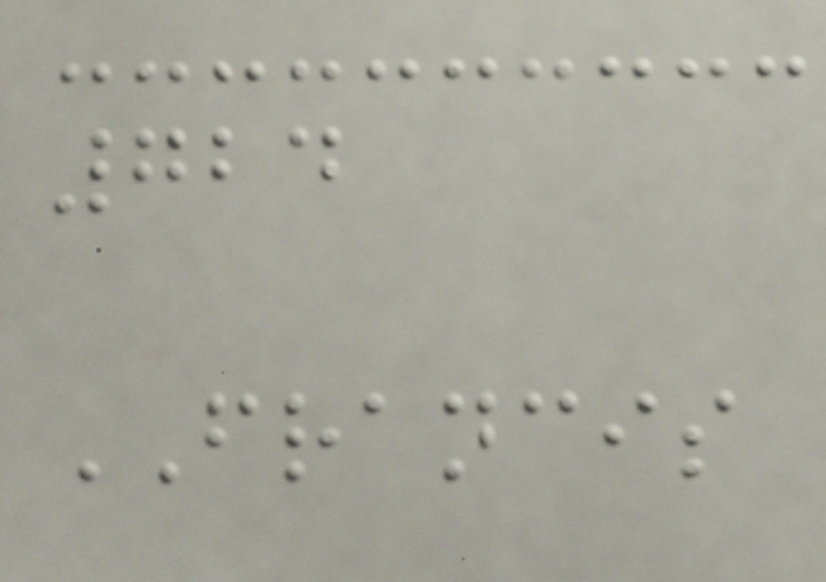724
FRANCIS
